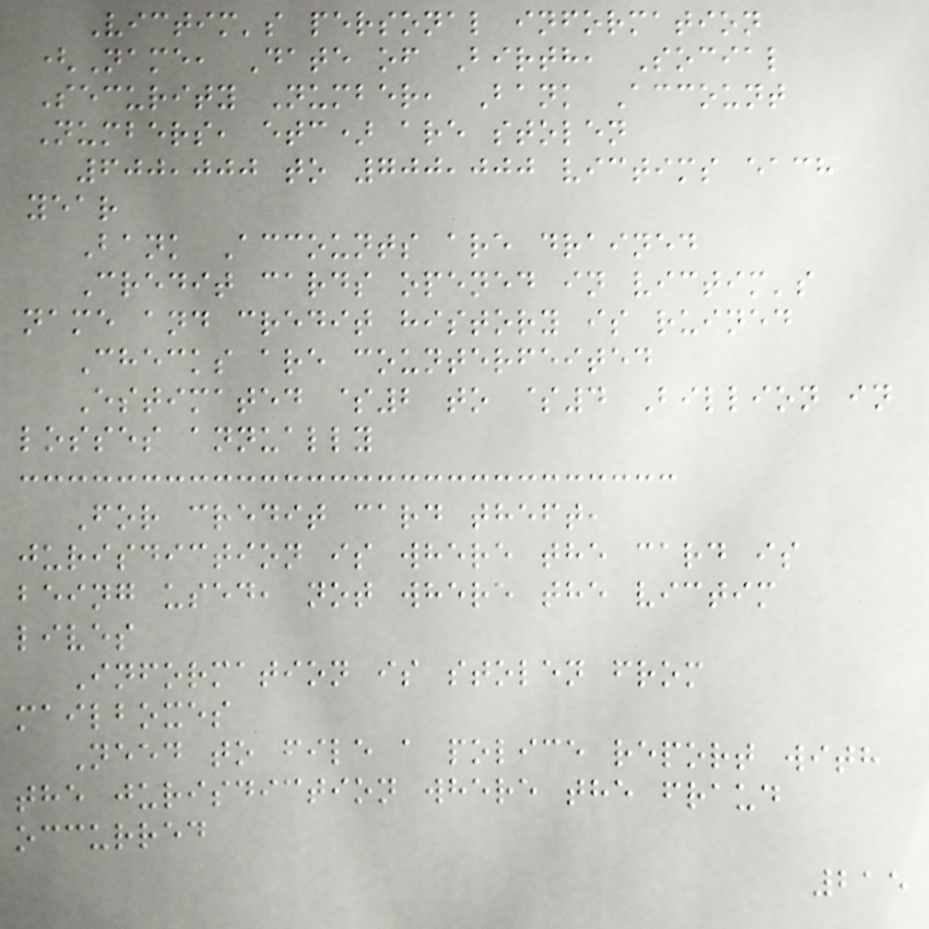Victim's personal information
(Name, Date of Birth, Social
Security Number, Bank Account
Numbers, etc) are stolen
600,000 to 700,000 victims each
year
Bank Accounts are drained
Credit cards opened in victim's
name and credit history is ruined
Checks are counterfeited
Estimated $2 to $4 Billion in
losses annually
For credit card theft,
jurisdiction is where the card is
being used, not where the victim
lives
Information is stolen from
mailboxes
Need to file a police report with
the jurisdiction where the fraud
occurred
215
